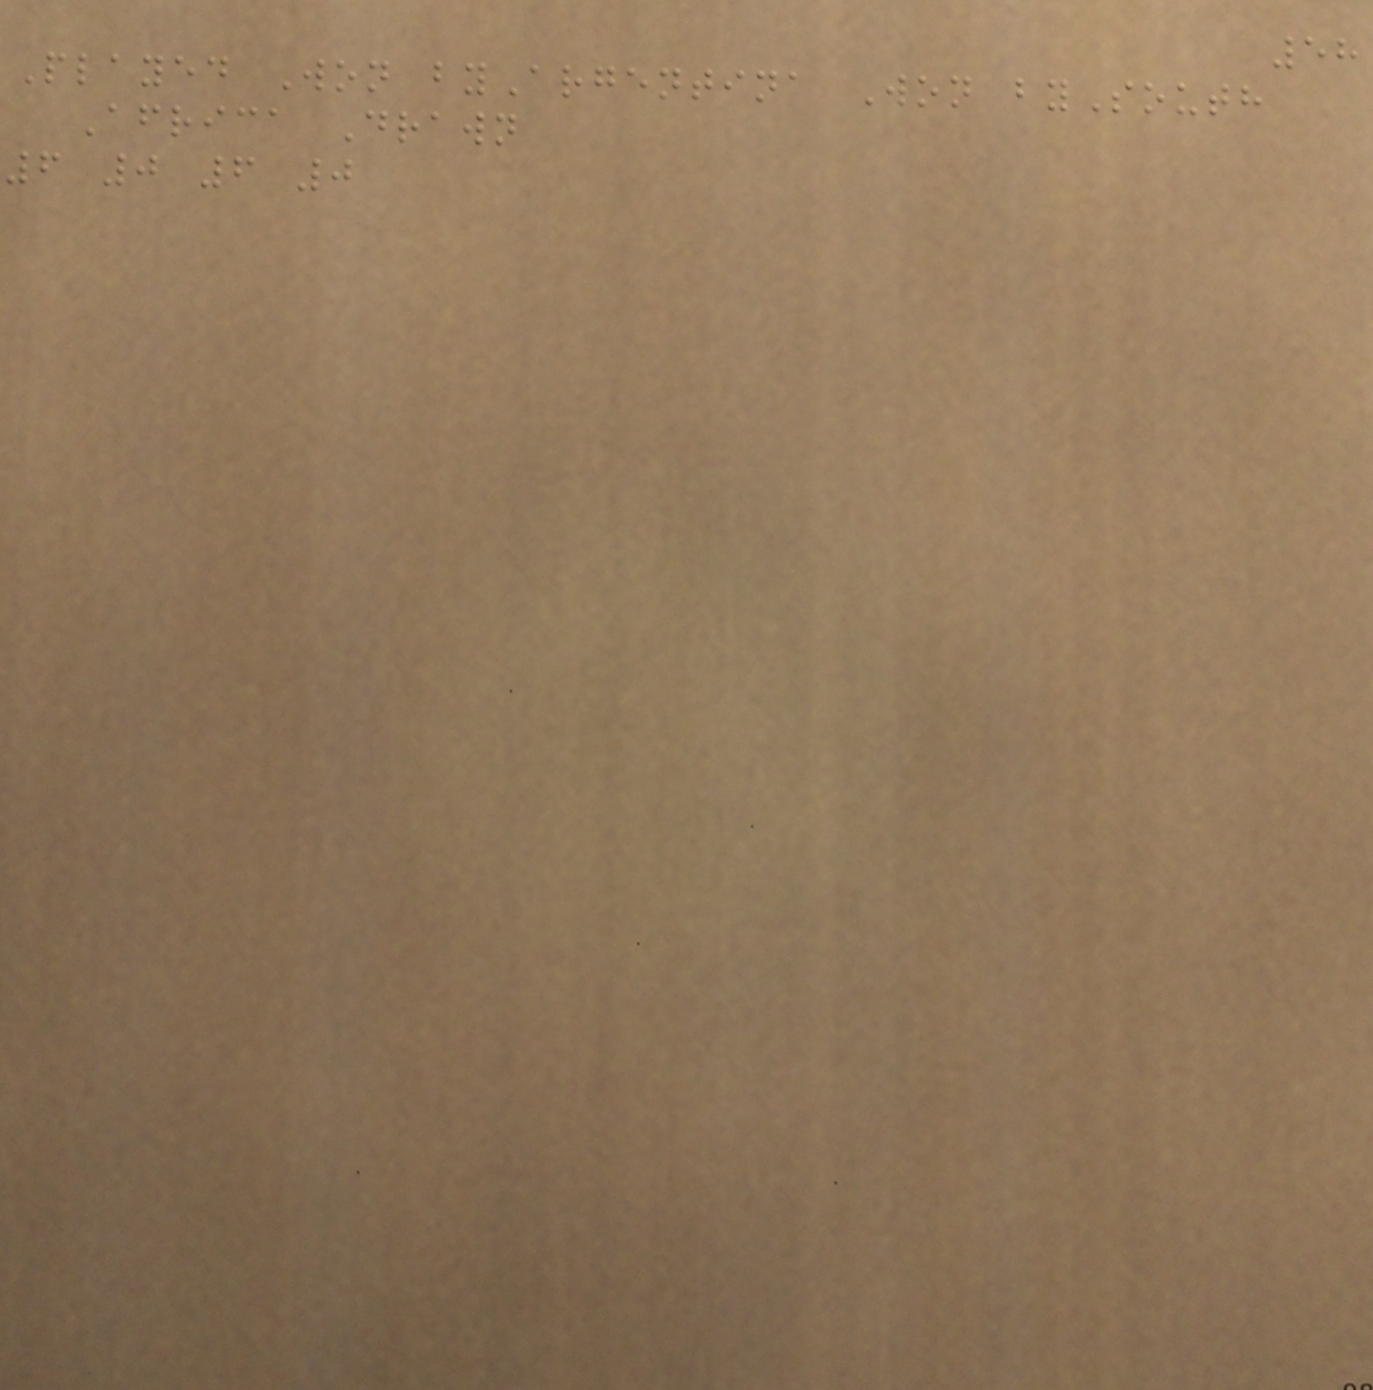58
Played Won byArgentina Won bySouth
Africa Drawn
6 0 6 0
